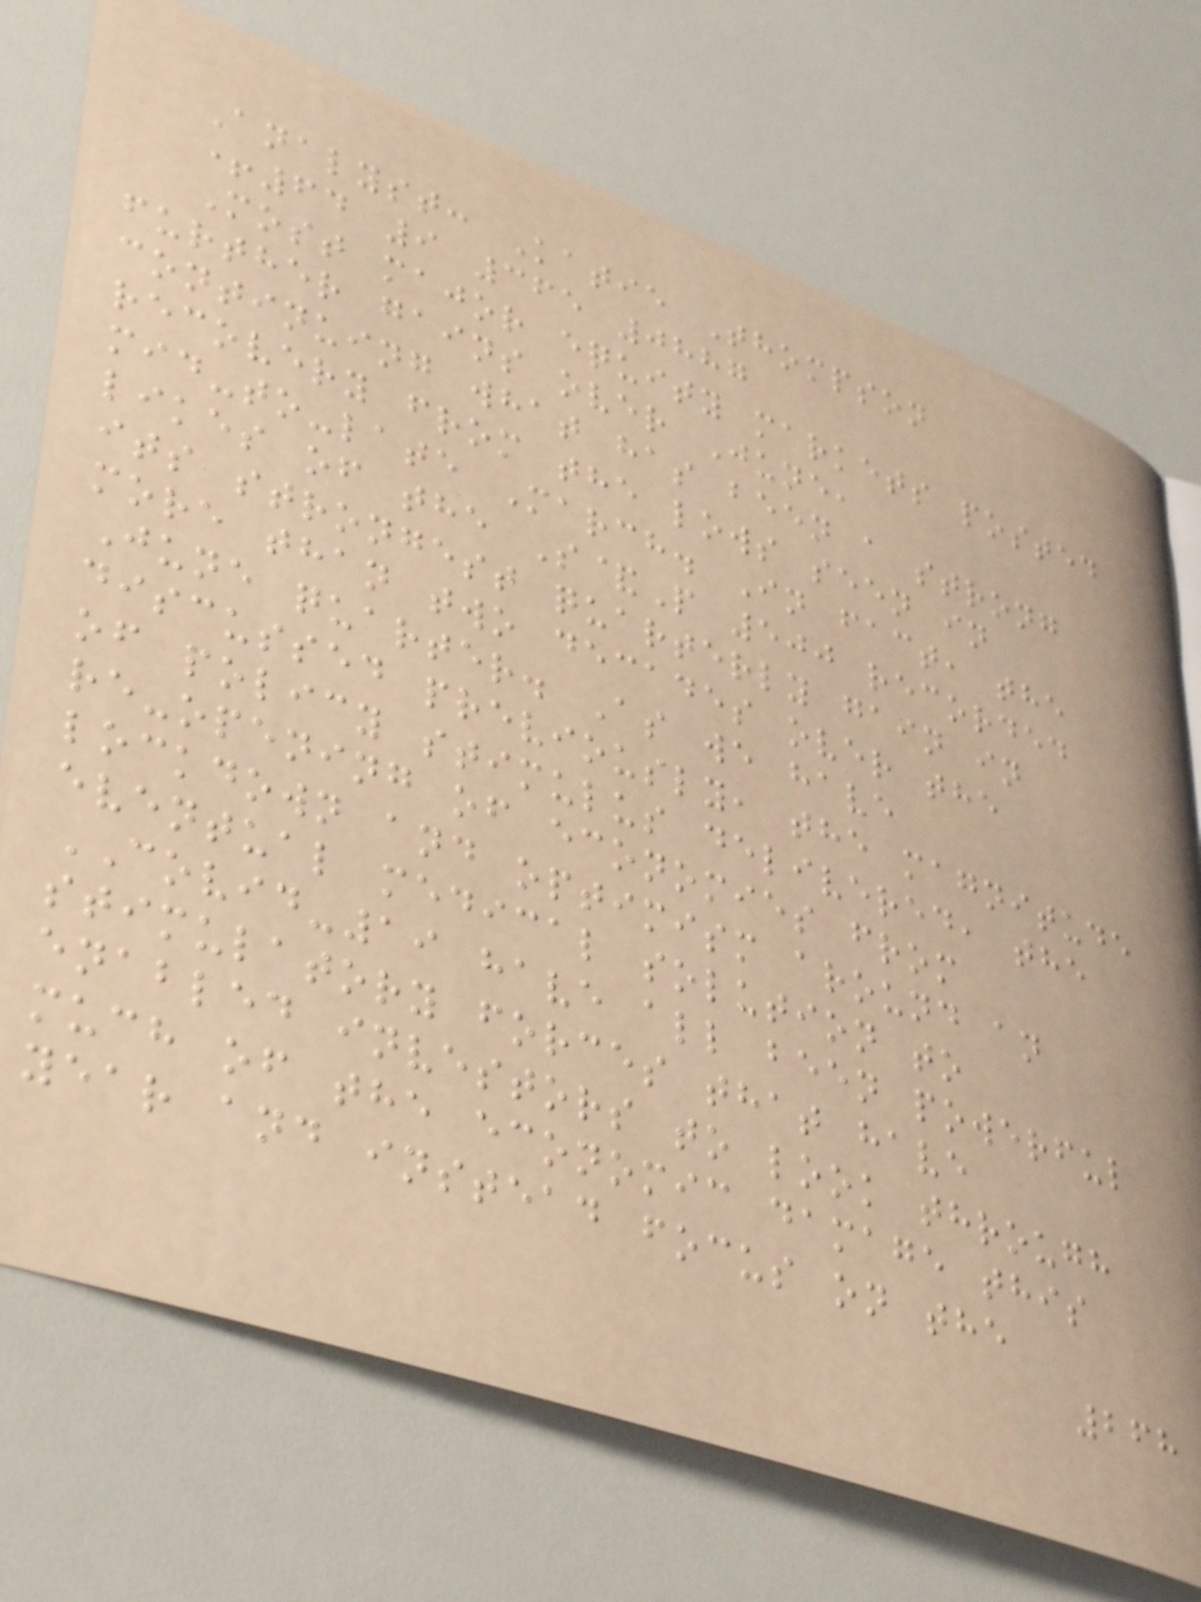Analyst: Katie Thompson
+64 9 365 0887
Most major equity markets posted
further gains over June,
continuing what has been a strong
recovery from the lows seen in
mid-to-late March. In fact, the
likes of the S&P 500 recorded
its strongest quarterly gain in
more than two decades over the
June quarter. As we have
discussed previously, the magnitude
of policy stimulus delivered, the
re-opening of economies from
lockdown and optimism around an
eventual medical solution to
COVID-19 have all been powerful
stimulatory forces that have
enabled investors to look through
much of the economic damage this
year and instead focus on the
268
